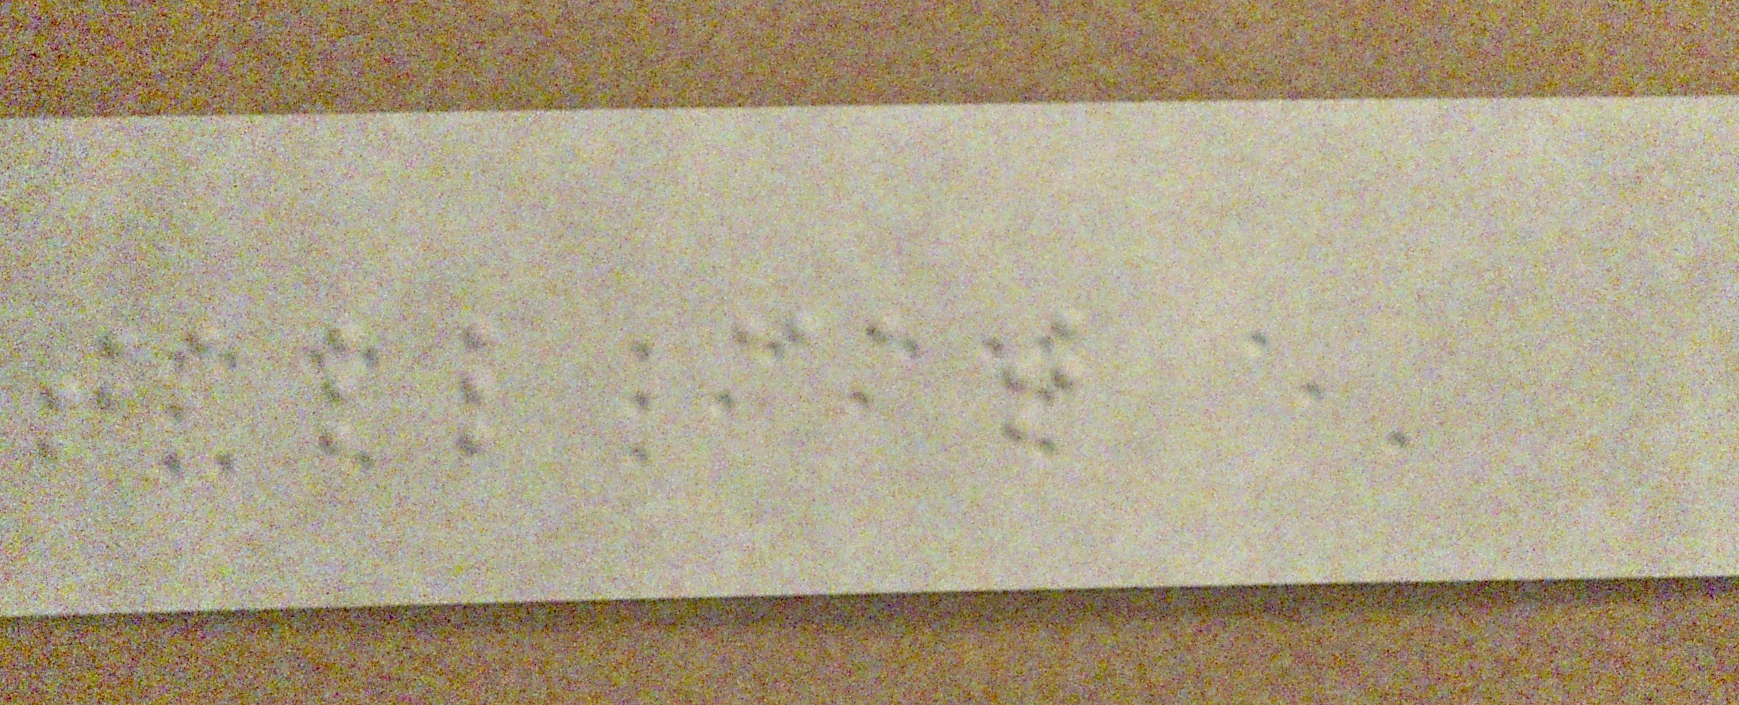tall cat
